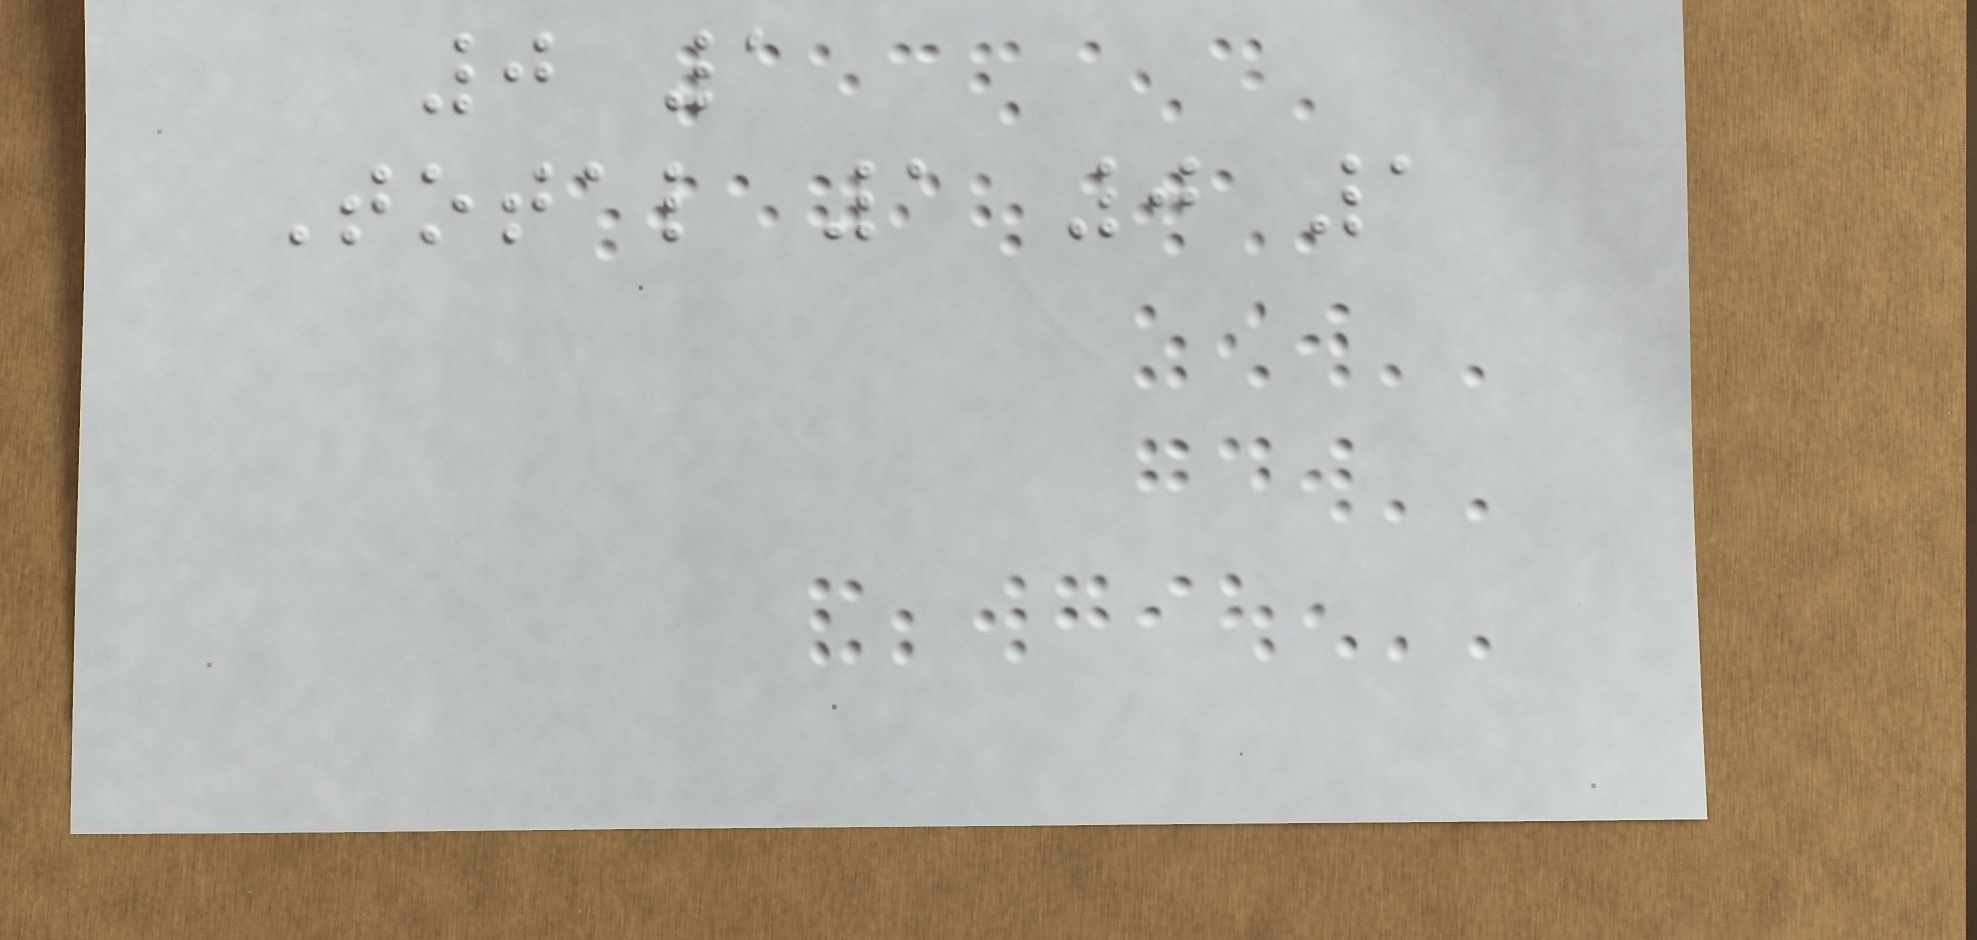0 1
Total 1 0 1
